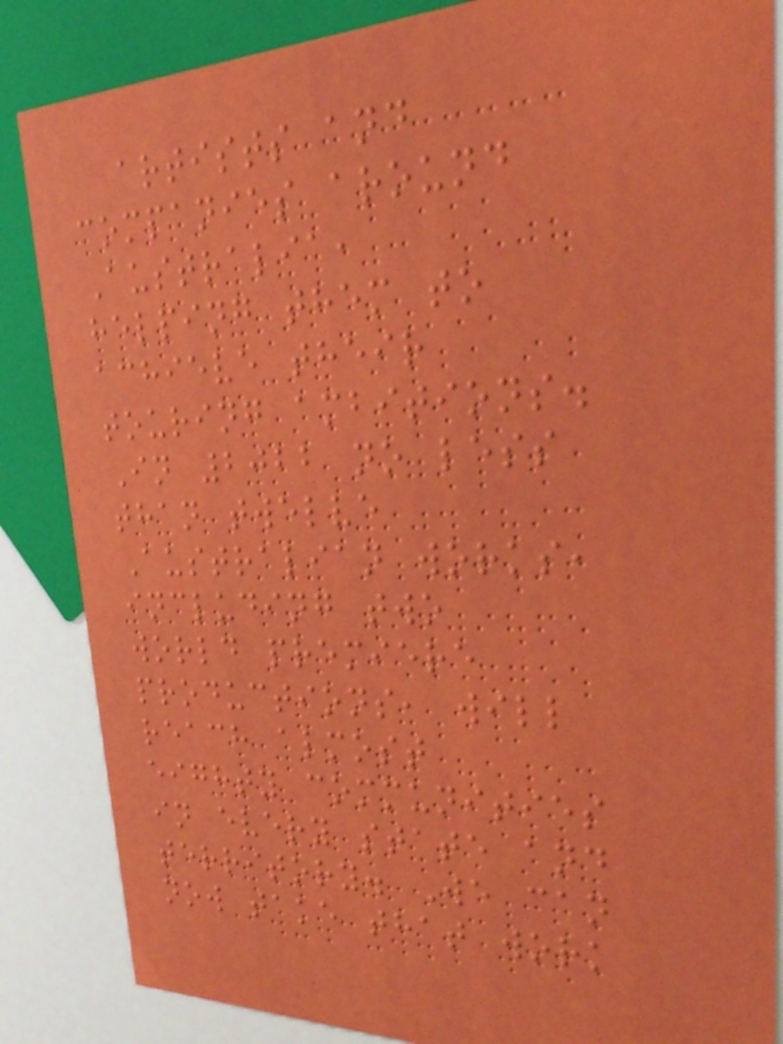artists and
companies around
Australia,
helping them to
achieve their
touring ambitions.
In 2022 no less
than twelve
Australian works,
including two
world premiere
productions, will
reach almost
eighty communities
in every state and
territory. We can
now take that work
